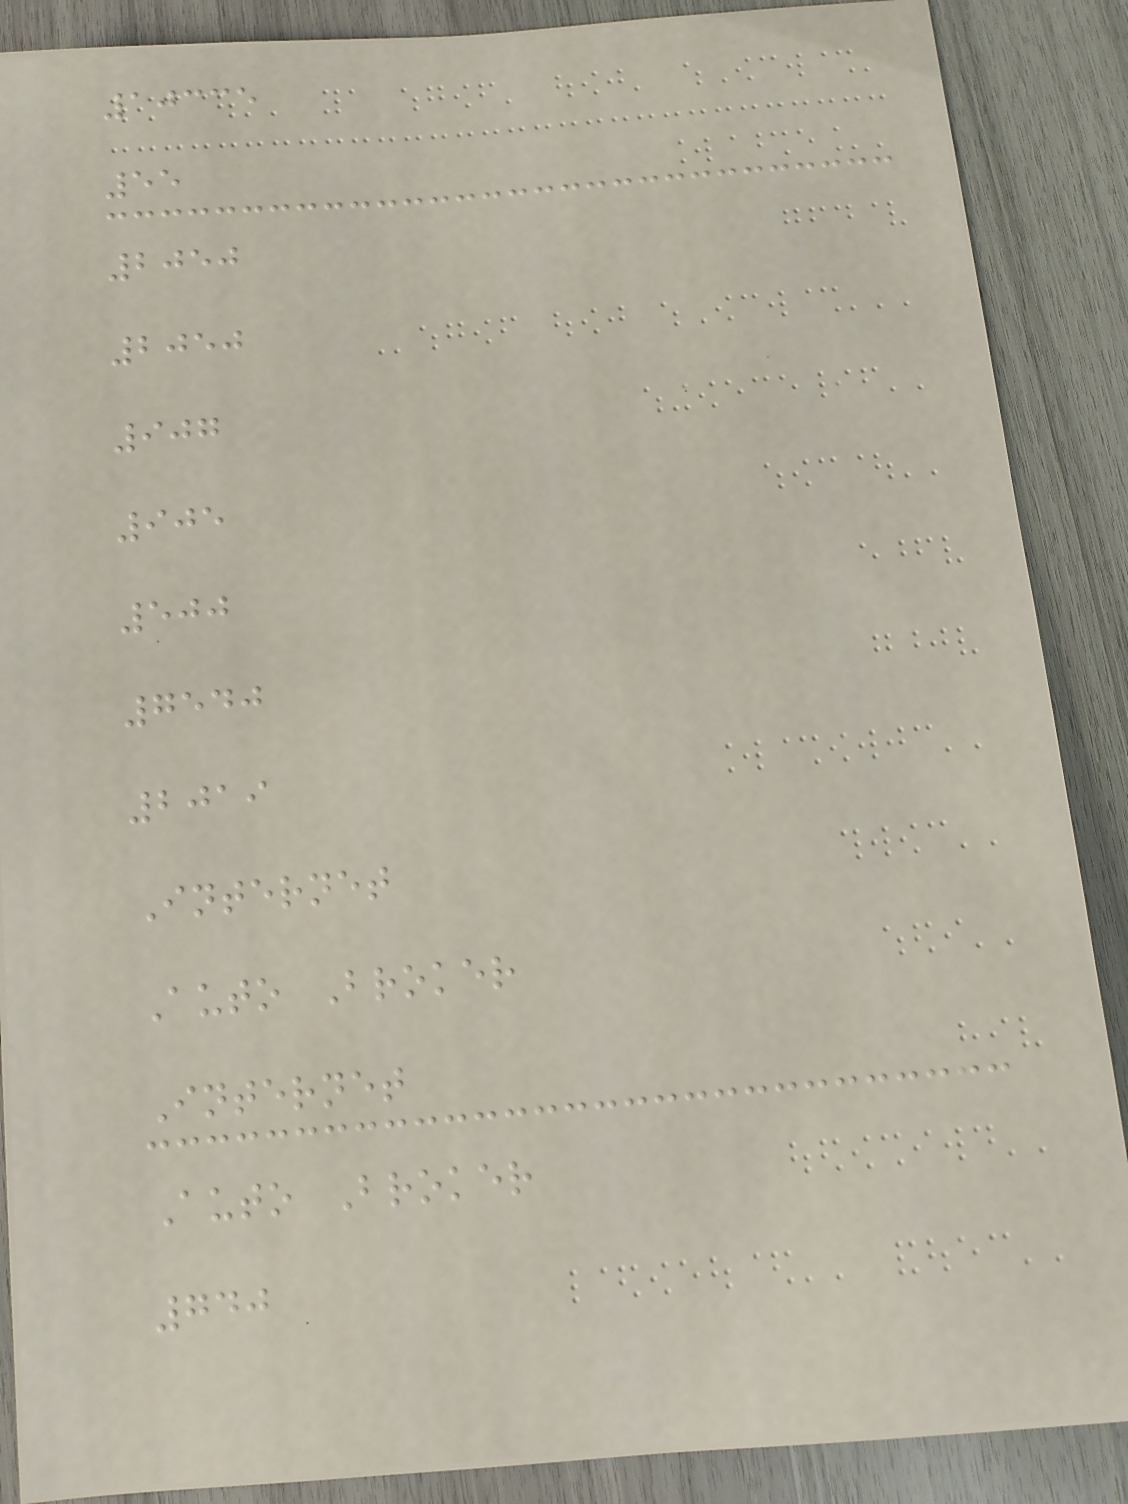10335
55
2050
2050
907
905
500
7540
2019
Internet
Auto Broker
Internet
Auto Broker
740
